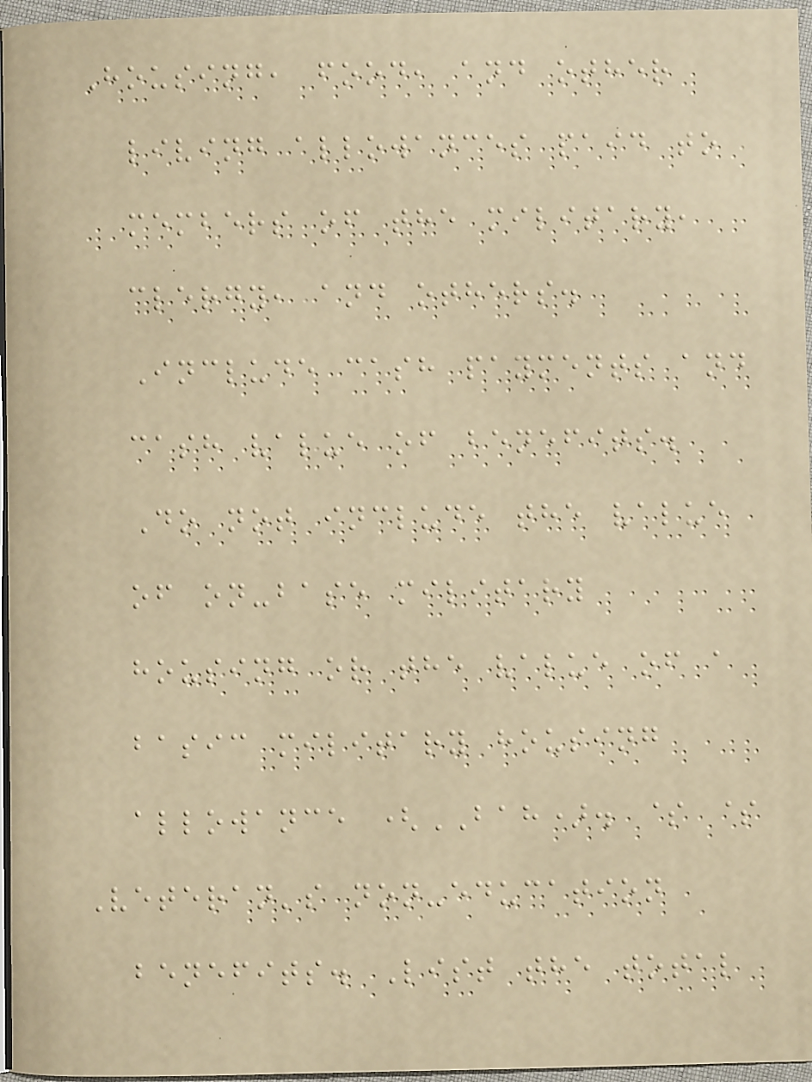Housing, food, and other
living allowances paid to
members of the military,
clergy, and others.
Include cash payments and
cash value of benefits.
Do not include the value
of on-base military
housing or the value of a
basic military housing
allowance (BAH). $ $
Veteran's non-education
benefits. List the total
